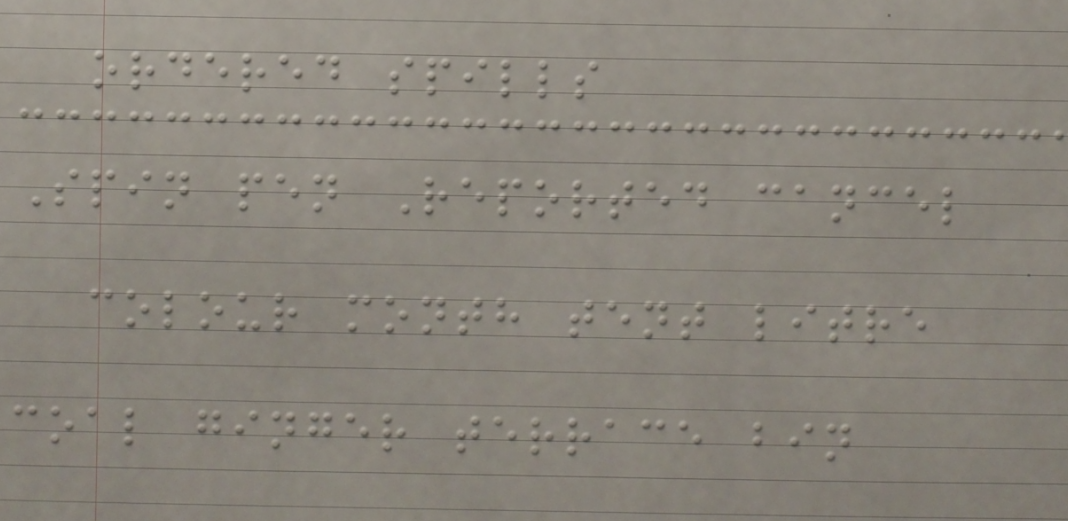ordered spills
Spin pen Reported cancel
colour month tent litre
coal ginger terrace bin
